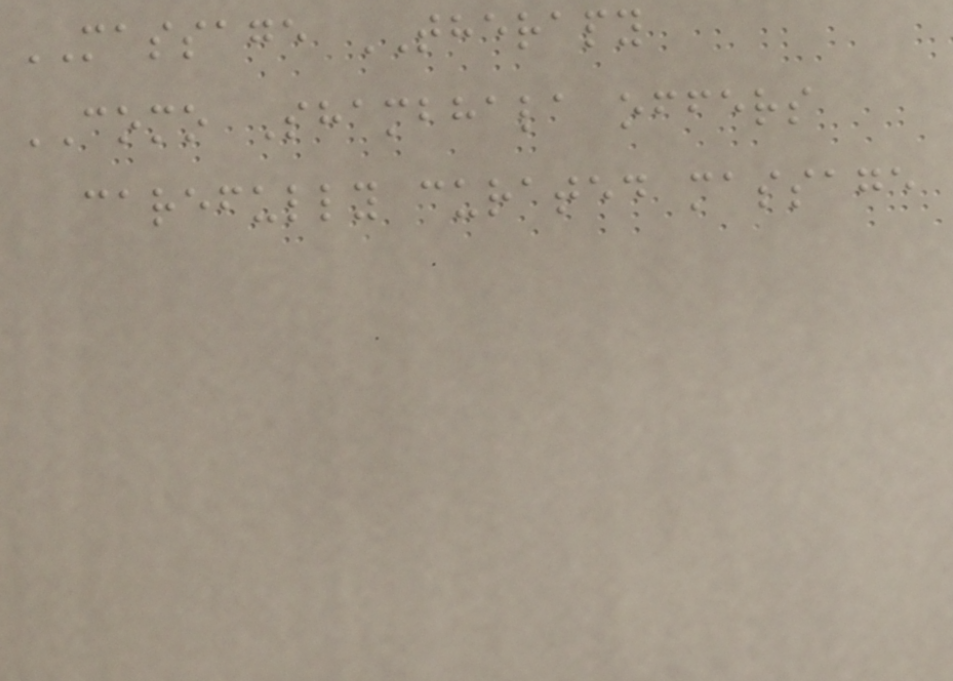MASSAGE THERAPY
COMO Shambhala offers
carefully curated massage
